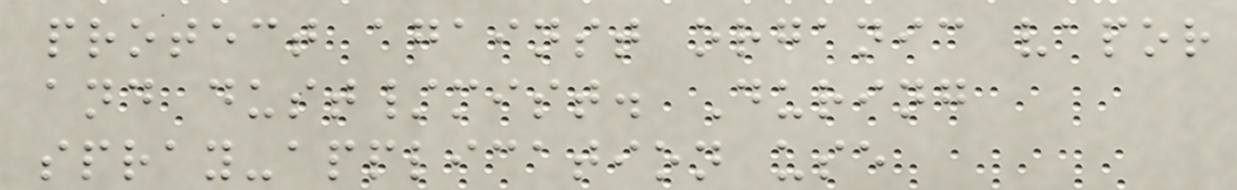protect against organic vapor
and dust/mist. During
spray-application use
